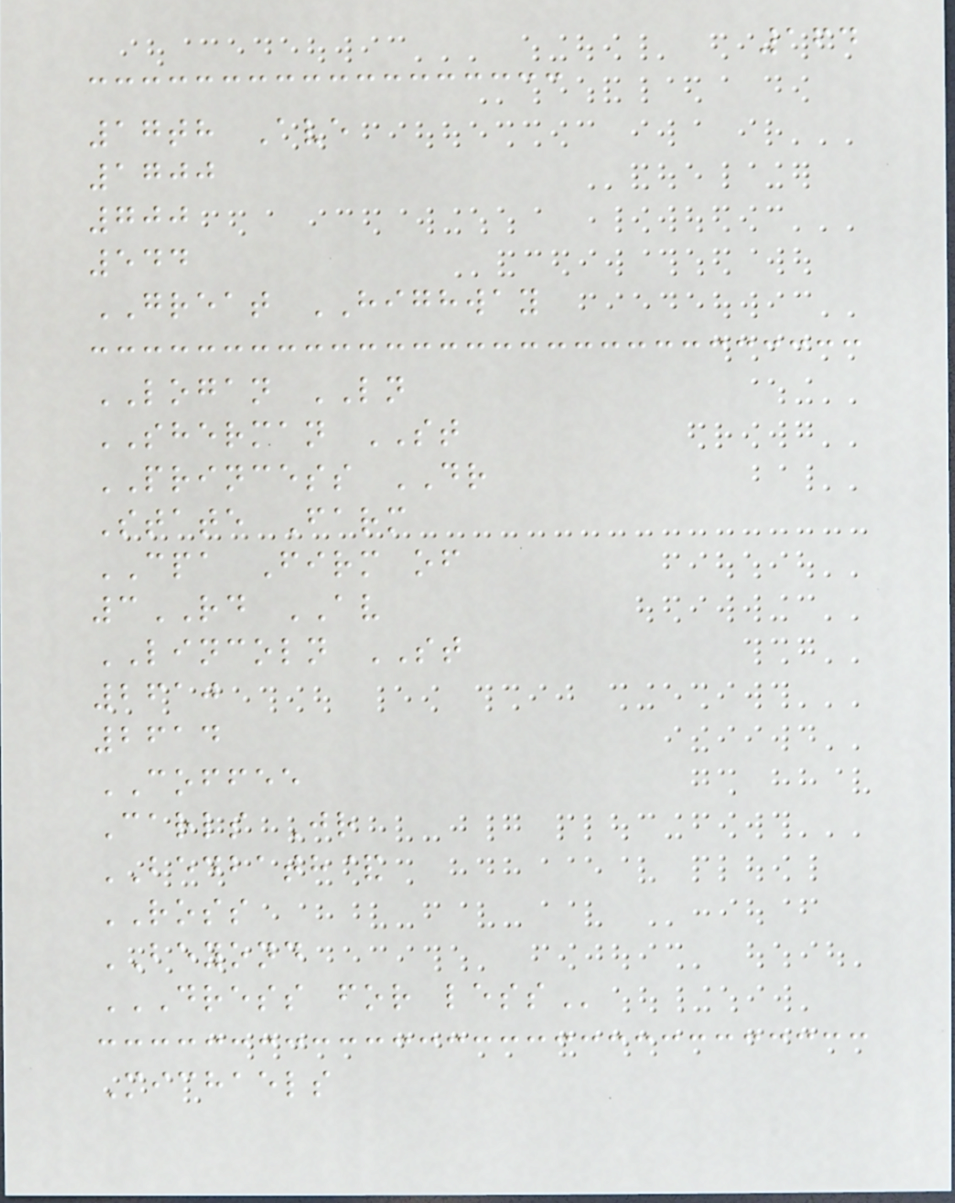164
17th Ave
1700
700
544
GREAT HIGHWAY
LOGAN LN
SHERMAN ST
PRINCESS DR
State Farm
CPA Firm of
3RD AV
LINCOLN ST
2610
2614
COFFEE
Carls Jr
BEDBATH&
ROSS
BEYOND
DRESS FOR LESS
Michaels
